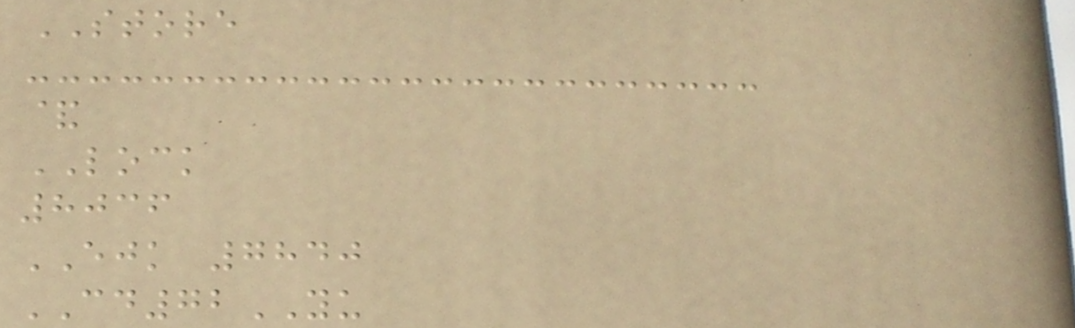STORE
&
LOCK
8036
EJK 7840
CD72YU
